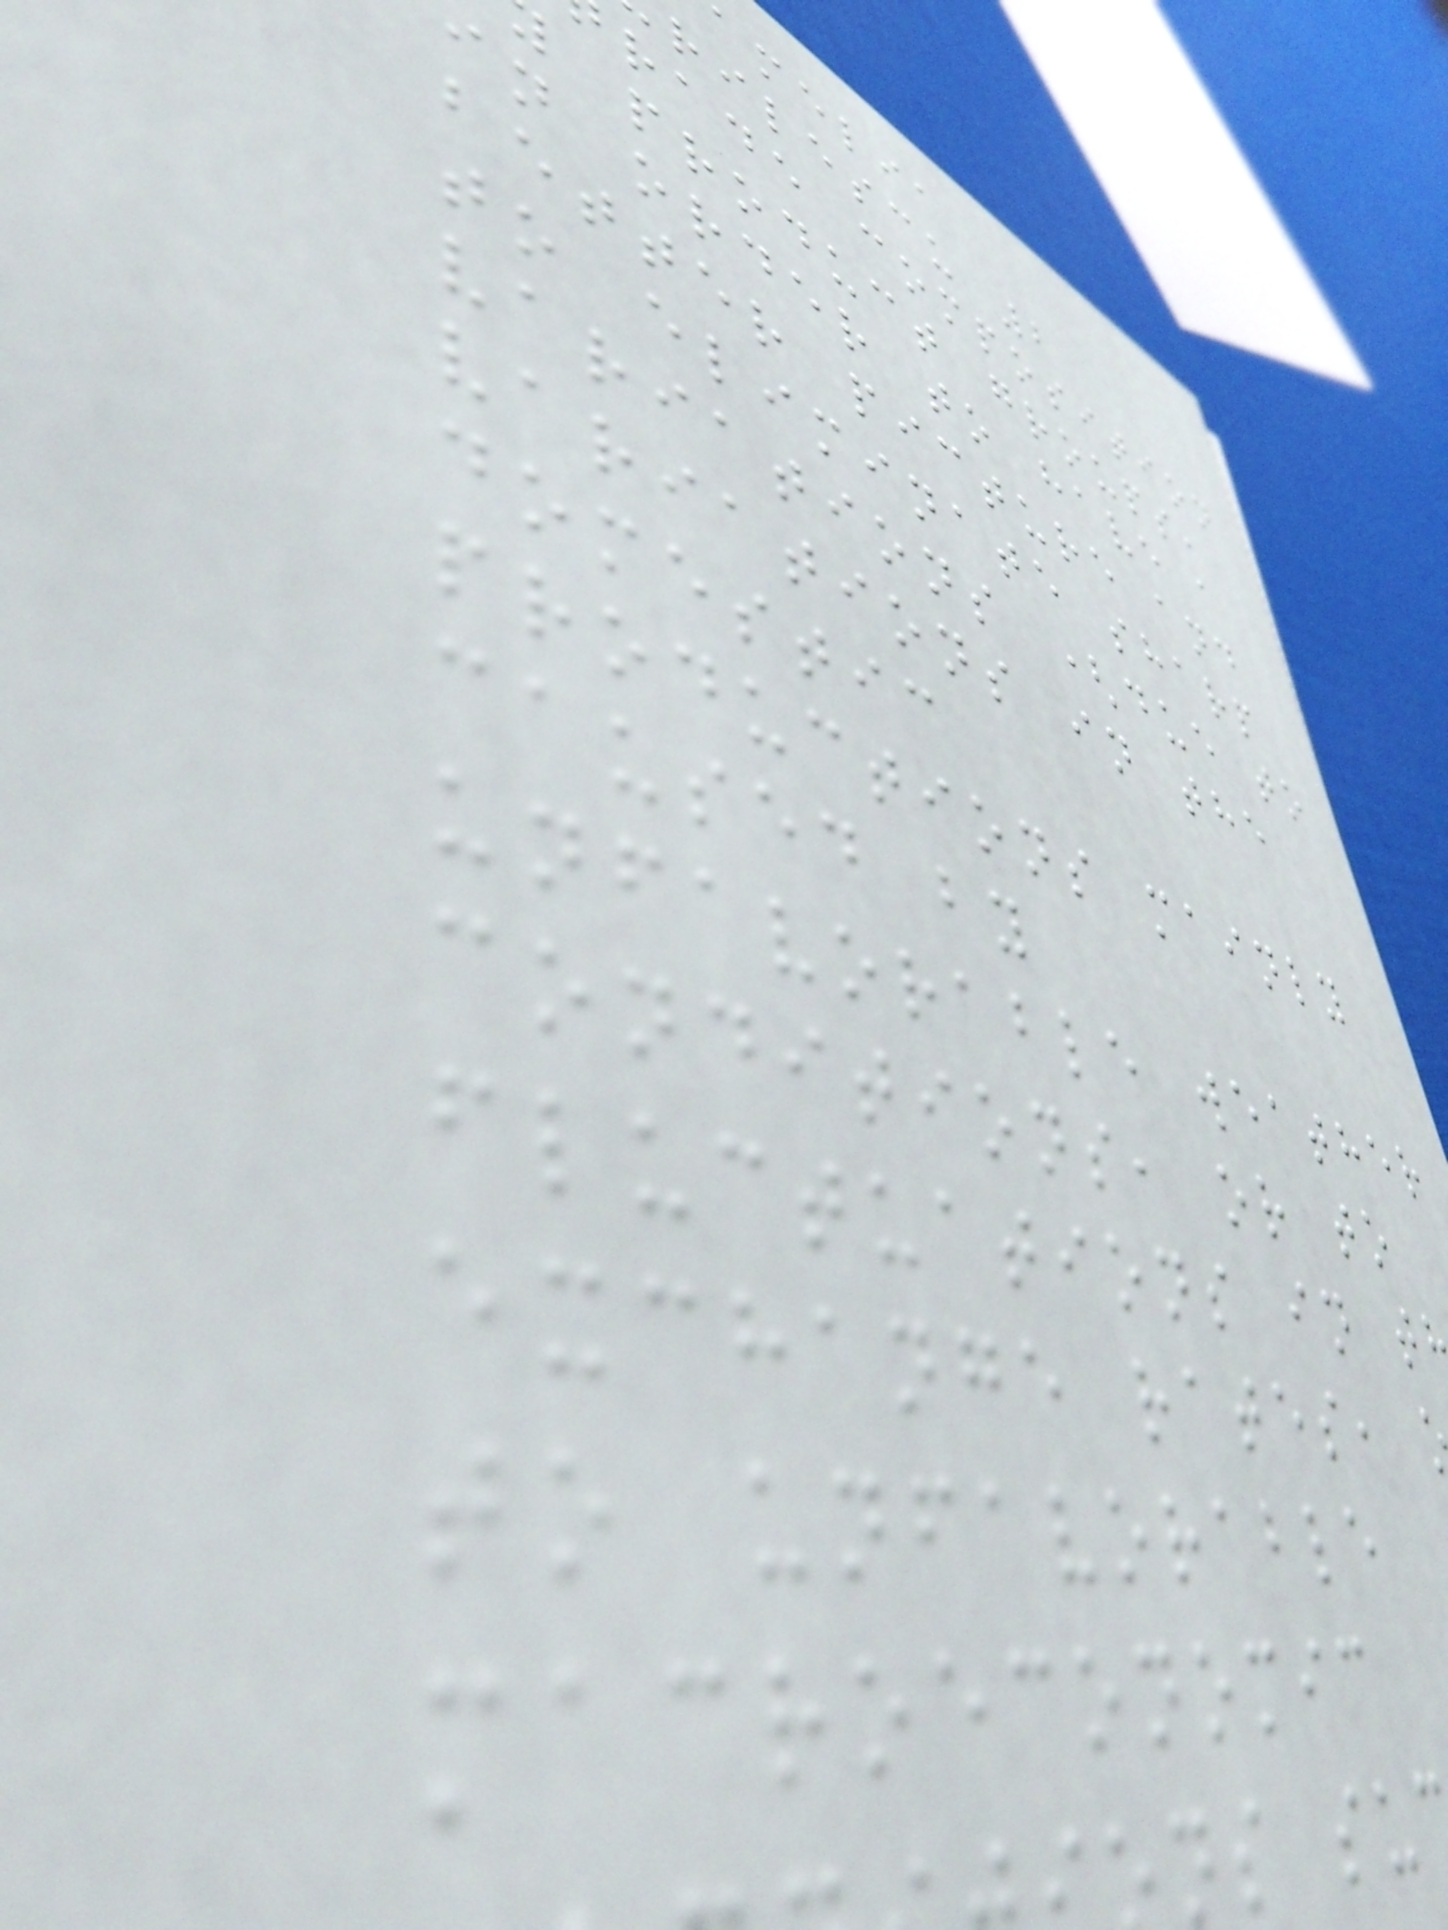amelia
rilescu 2
rade composition
product groups,
in order to have a
better picture and
to eliminate sharp
variations (due to
variations in the
domestic
productions mainly
caused by
unfavorable weather
conditions, or to
fluctuations in t
exchange rates,
to unfavorable
macroeconomic
ns su
